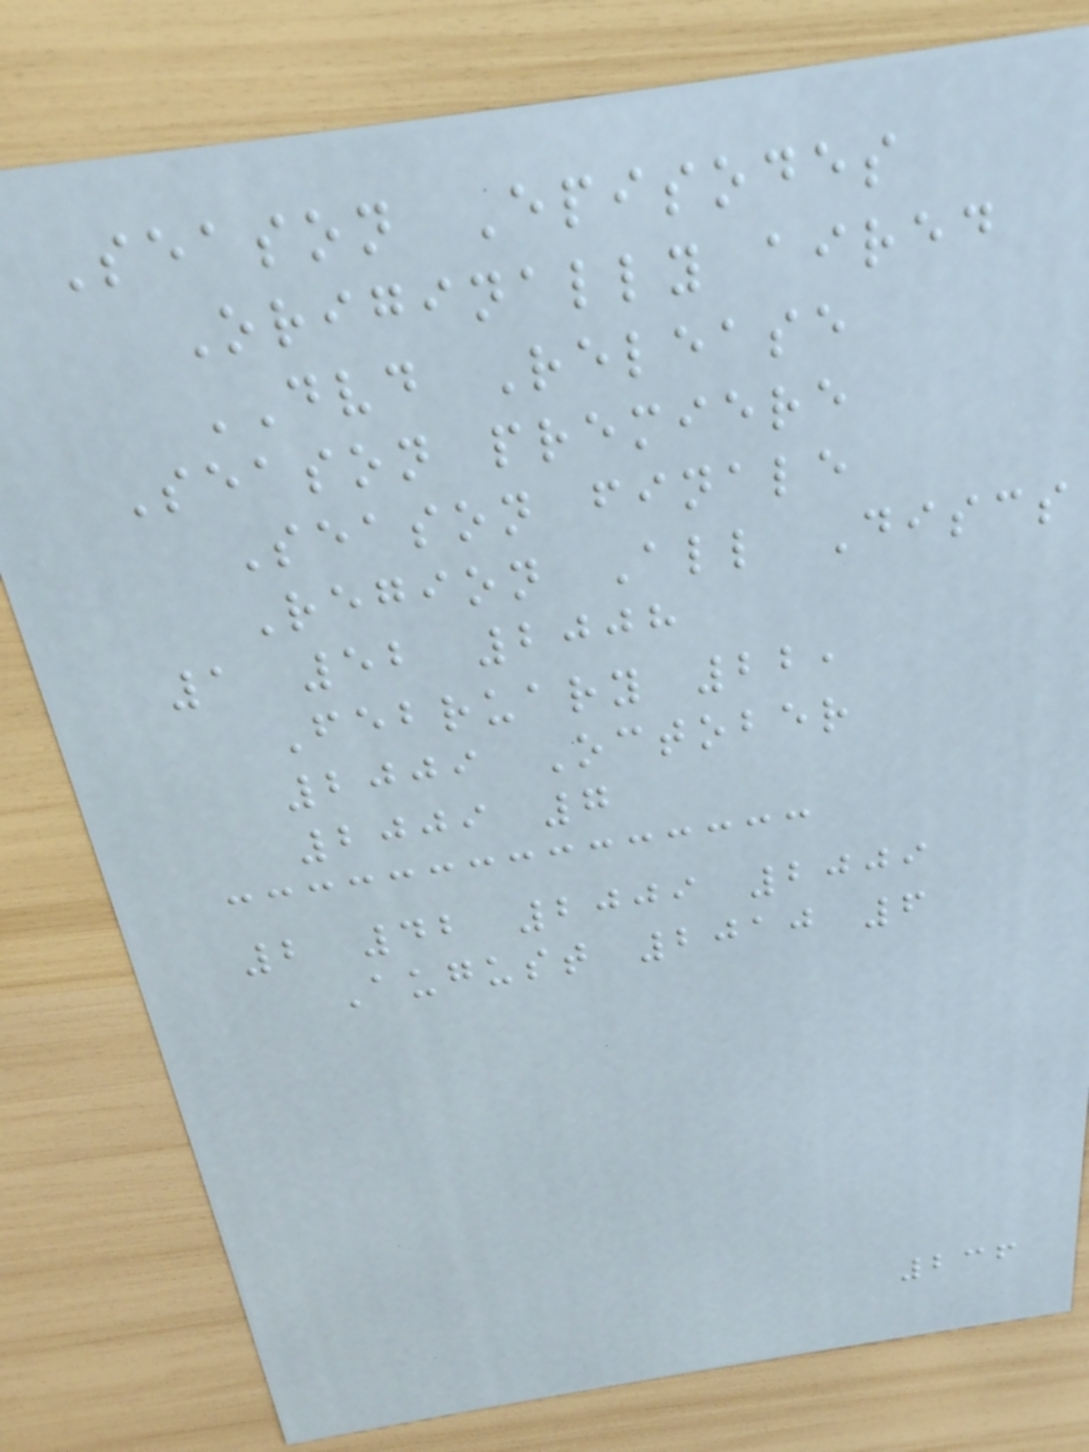Season Episodes
Originally aired
DVD Release
Season premiere
Season finale
Region All Discs
1 52 2008
February 22,
2009 October
2009 7
2 42 2009 2009
August 2010 6
236
